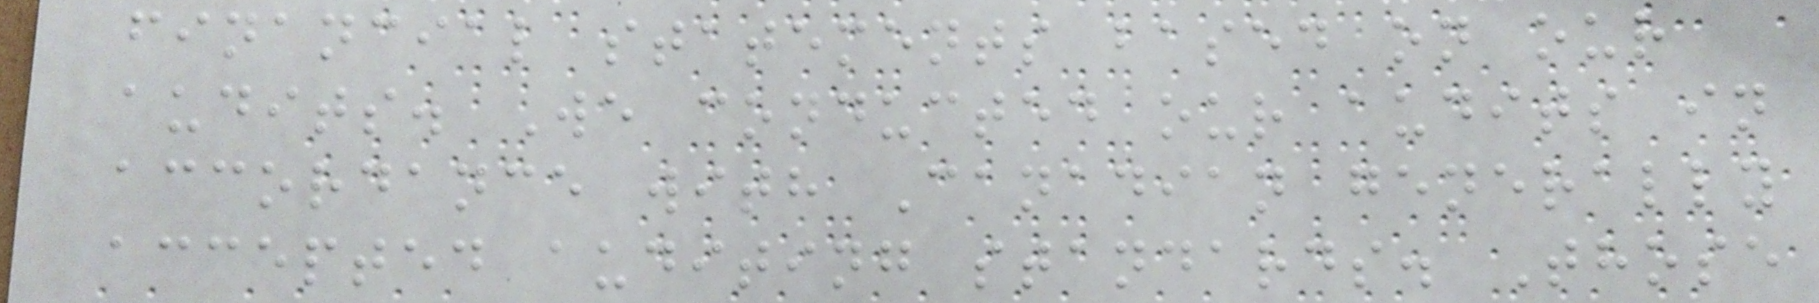financial statements based on our
audits. We conducted our audits in
accordance with Canadian generally
accepted auditing standards. Those
